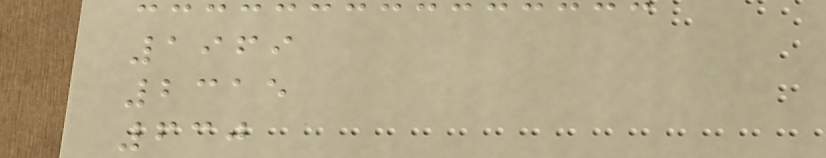1969
2315
630
